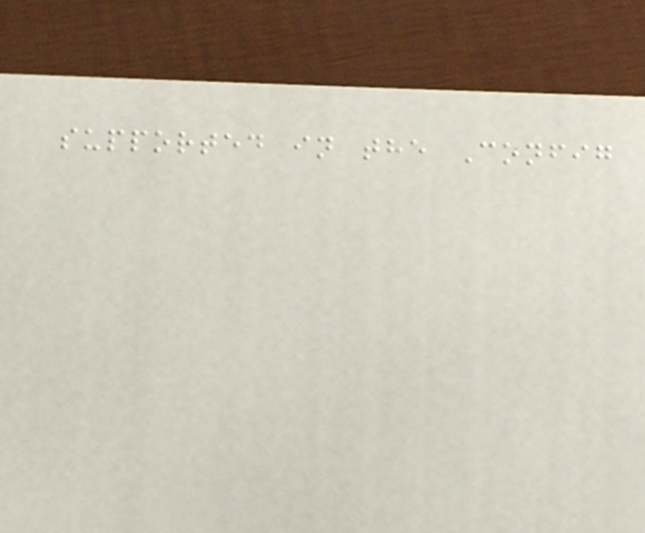supported in the Config
